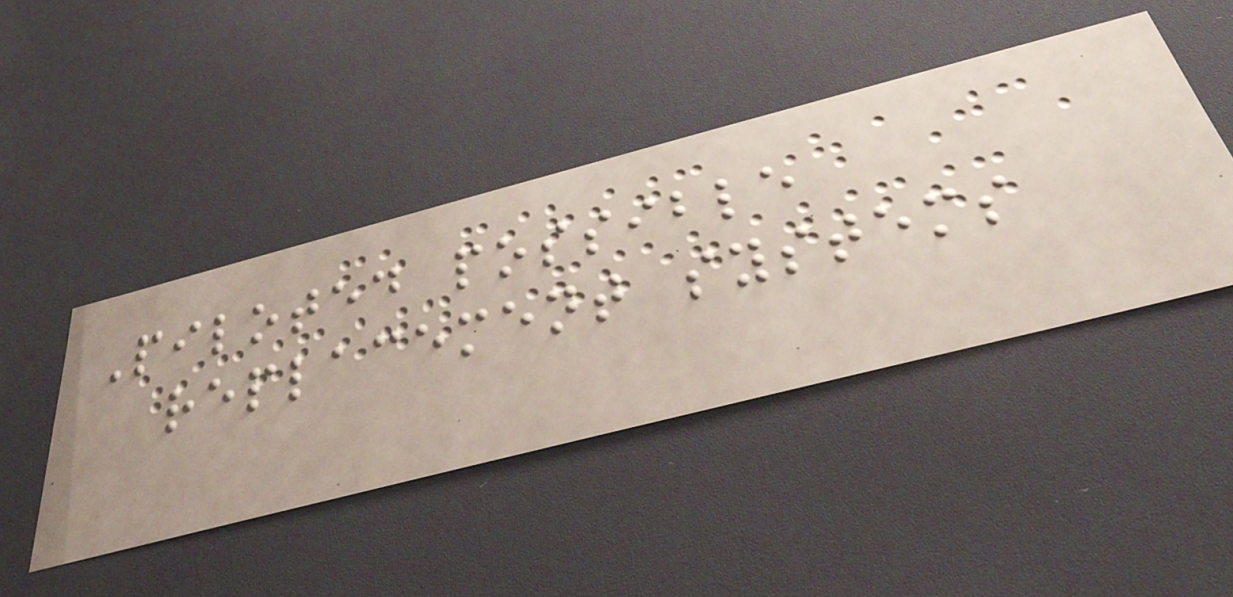Piloted possible
replacement systems
